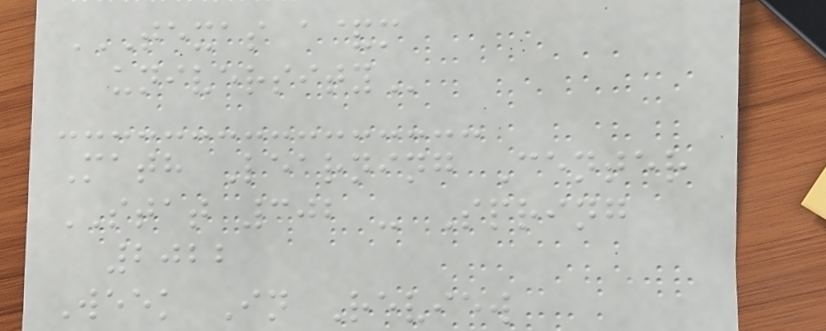TEXAS A&M
UNIVERSITY
Math Learning Center
STAT 302 - Spring
2022
Week In Review
